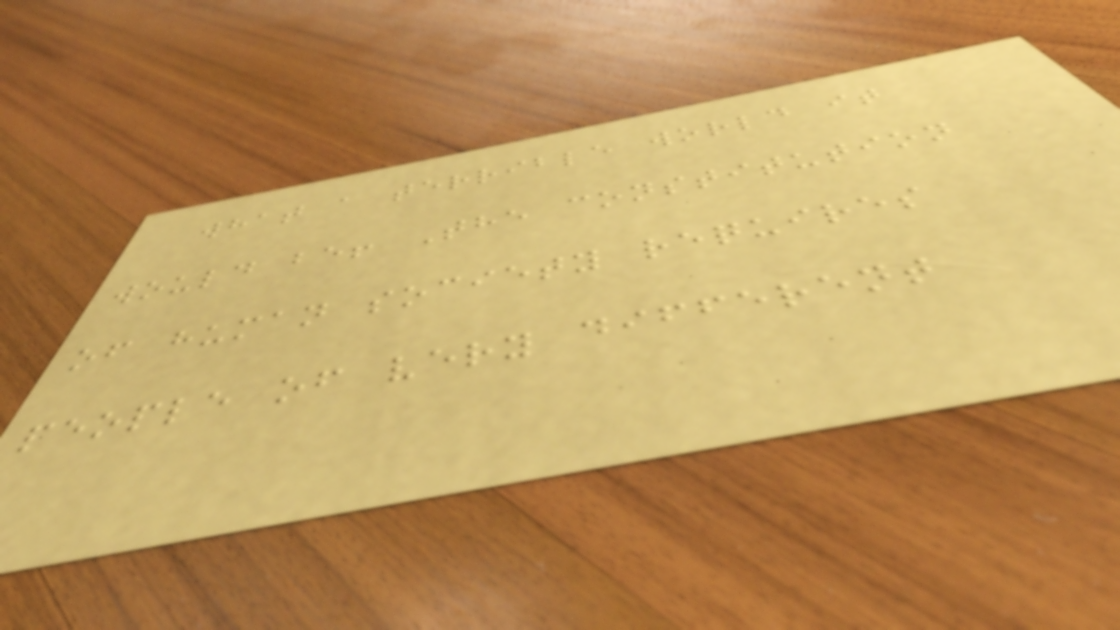what a terrible world it
would be! The constitution
of human society requires
people of very different
